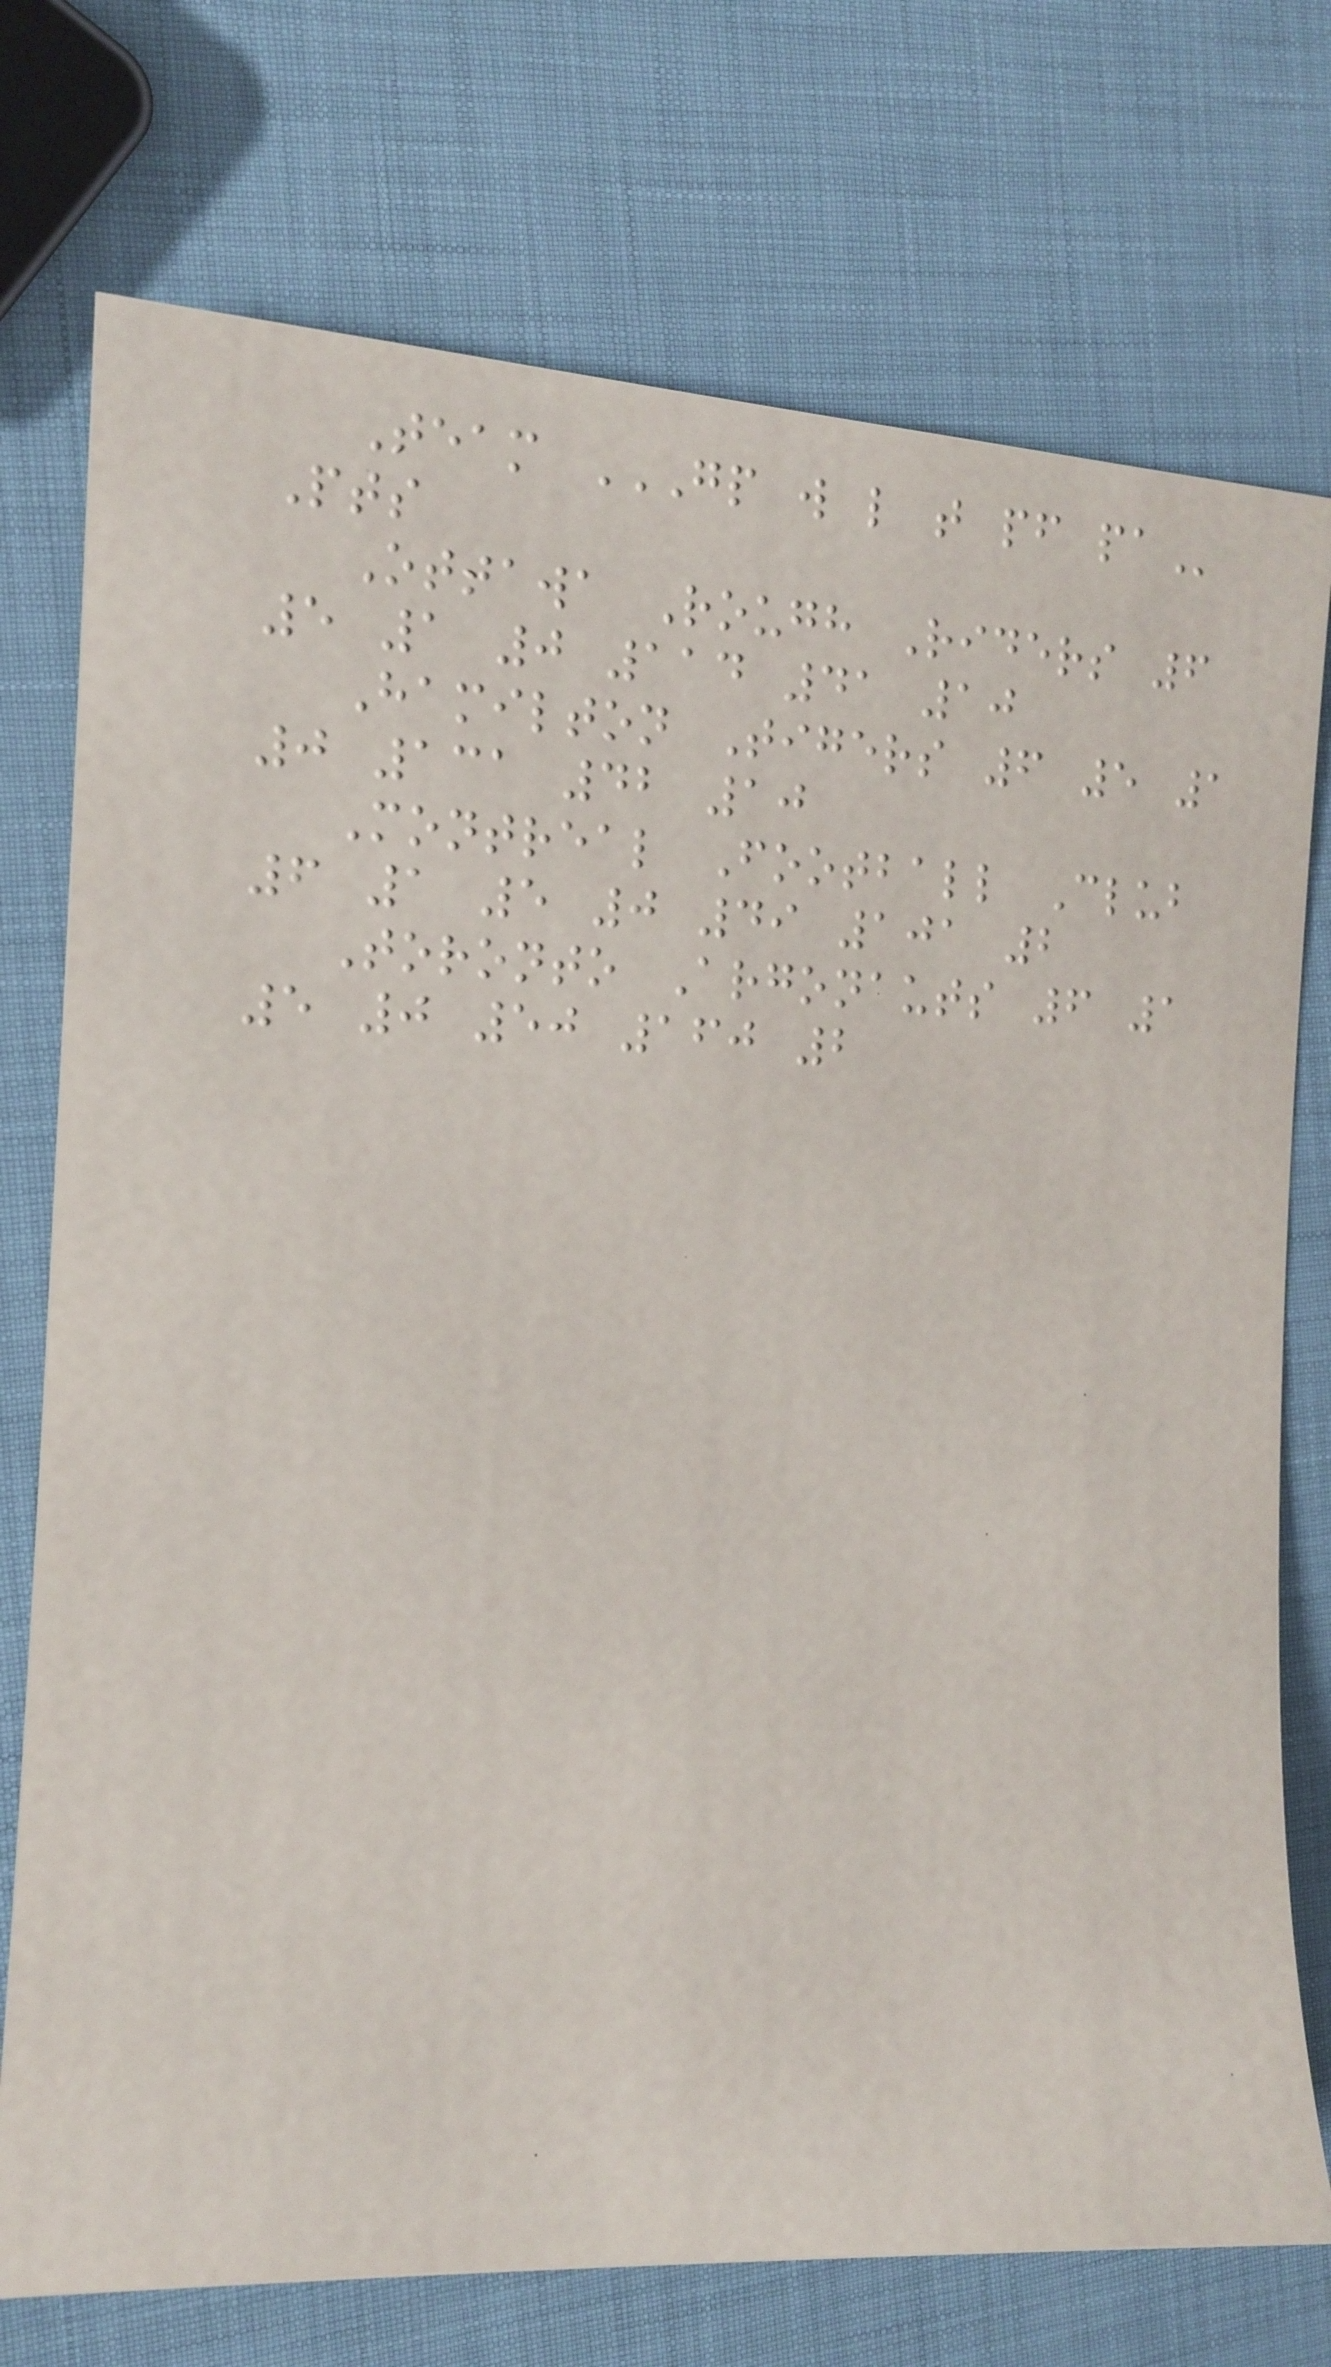Team GP W L T PF PA
Pts
Ottawa Rough Riders 6
5 1 0 114 41 10
Hamilton Tigers 6 5 1
0 131 42 10
Montreal Football Club
6 1 5 0 49 101 2
Toronto Argonauts 6 1
5 0 50 160 2
